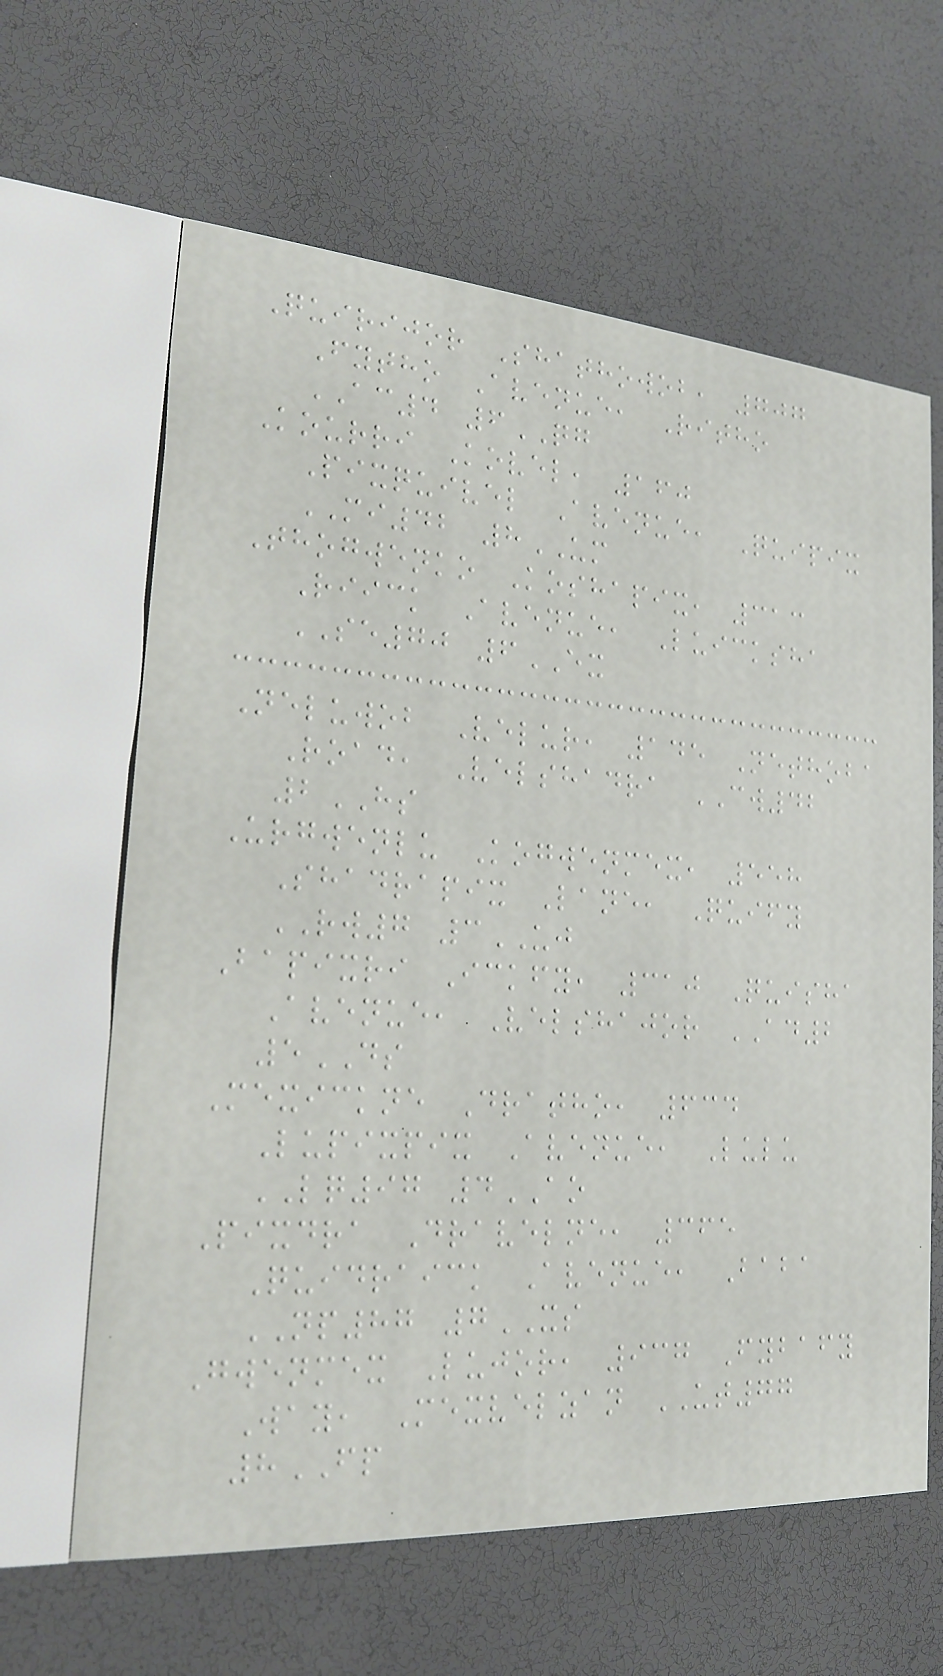Quirijor Shathowob, 707
Fytho Avenue, Ritho
AC4 6QG
Kourri Kovel, 160
Pixquivel Avenue, Quipix
MI42 8UM
Thogwenko Koshapix, 313
Riick Avenue, Luicksha
SE70 6EX
Neluwob Velur, 145 Nethoba
Road, Velshadra CW42
2HS
Urgwenlu Kogwenmex, 558
Shadrapix Lane, Quify
RW7 3UJ
Bapixri Ickfy, 310 Quisha
Avenue, Velshajor AD2
5DS
Mexickne Dratho, 634
Lupixpix Avenue, Lulu
LQ97 4AO
Pixdra Dravelne, 365
Quidraick Avenue, Baba
NP87 7XS
Gwenmex Lujor, 937 Fybafy
Way, Mexvelzan UT77
8FP
